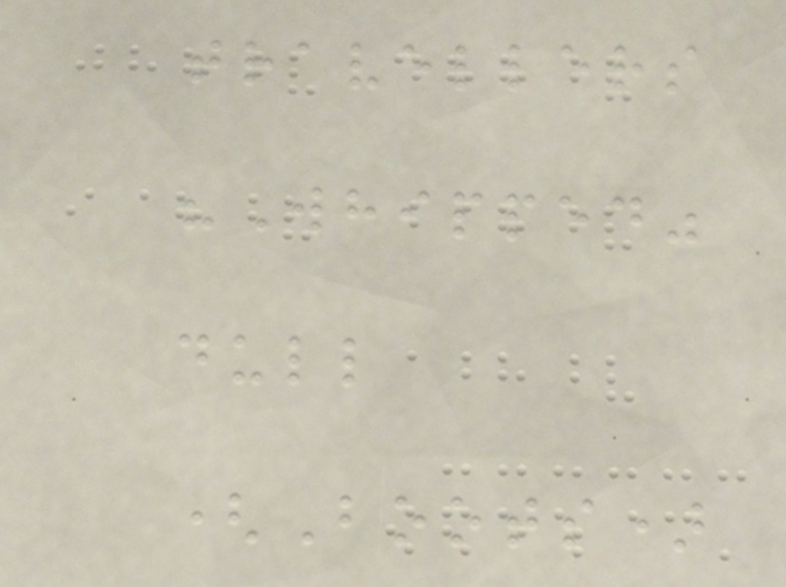travellers
"Whipped"
dull
(Boots)
